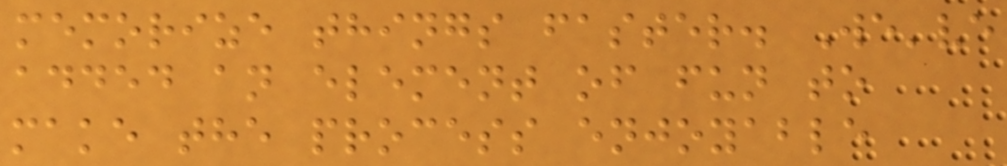memorize things faster. We've
added an element of fun to
make the process enjoyable
